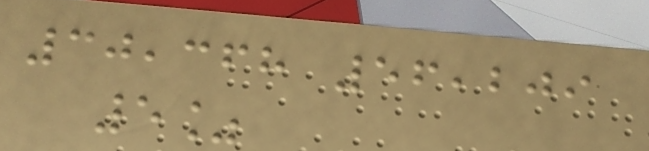30,368 56,209
5%
